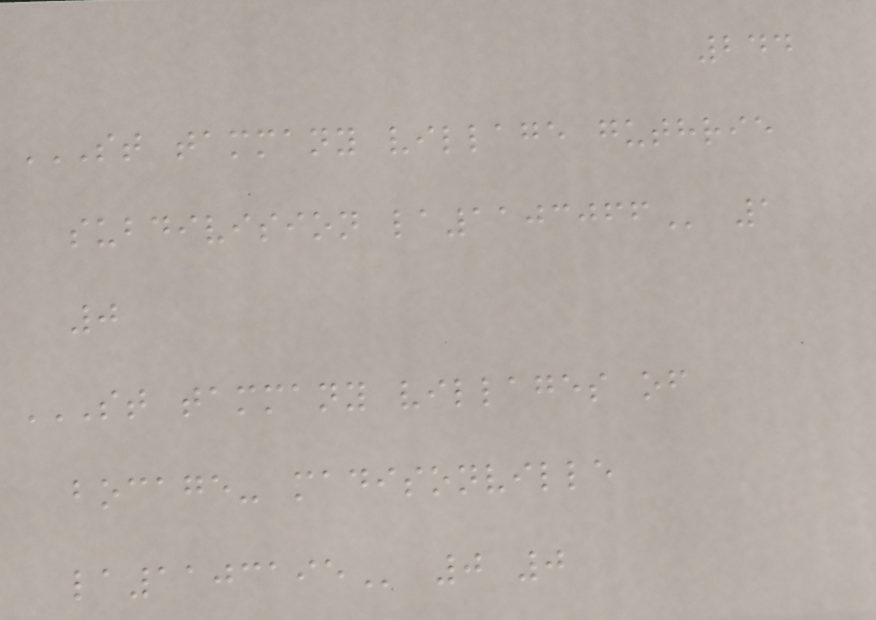244
ST TAMMANY VILLAGE GUTHRIE
SUBDIVISION LA1103066 1
0
ST TAMMANY VILLAGES OF
BOCAGE- MADISONVILLE
LA1103195 0 0
